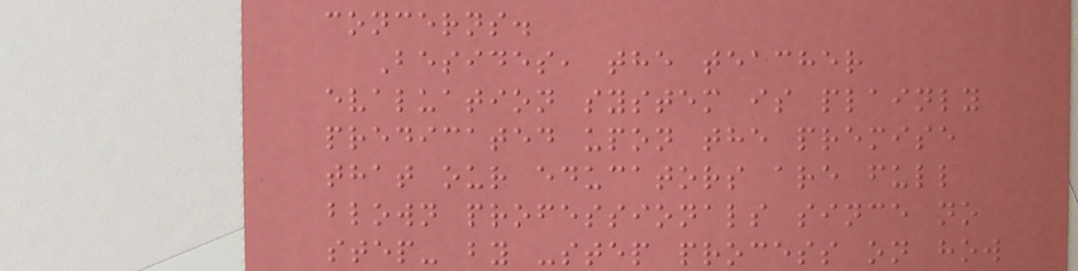concerns.
Besides, the teacher
evaluation system is plainly
predicated upon the premise
that our educators are full
blown professionals since no
step- by -step process on how
